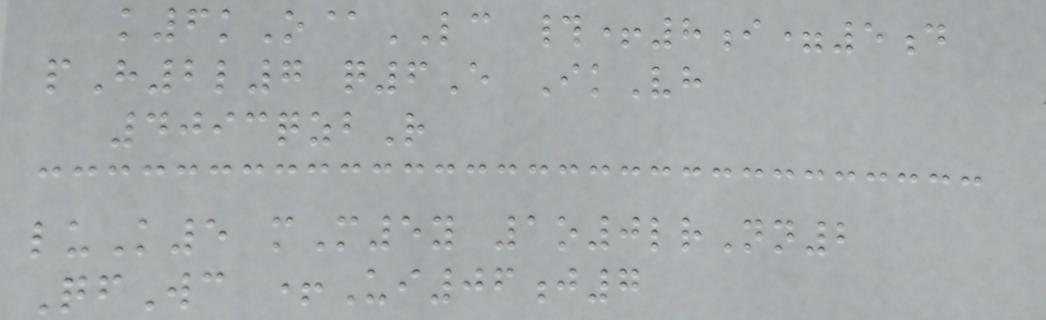k6kO@LC #+8i=5d
pH2l7 q6E IkVh
4093qzbR
luK5 mM5y 1o0lrNn2
QfWc +Ui06j7
